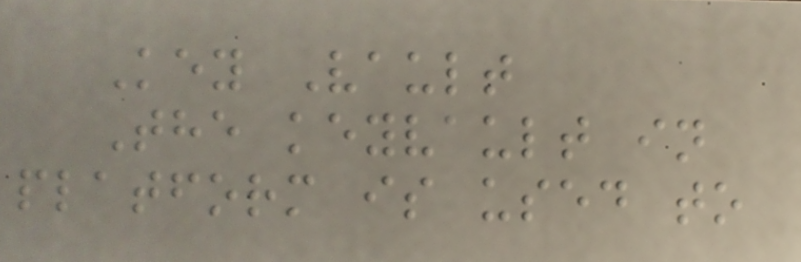Key Vault
The keyvault in
platform is used to
